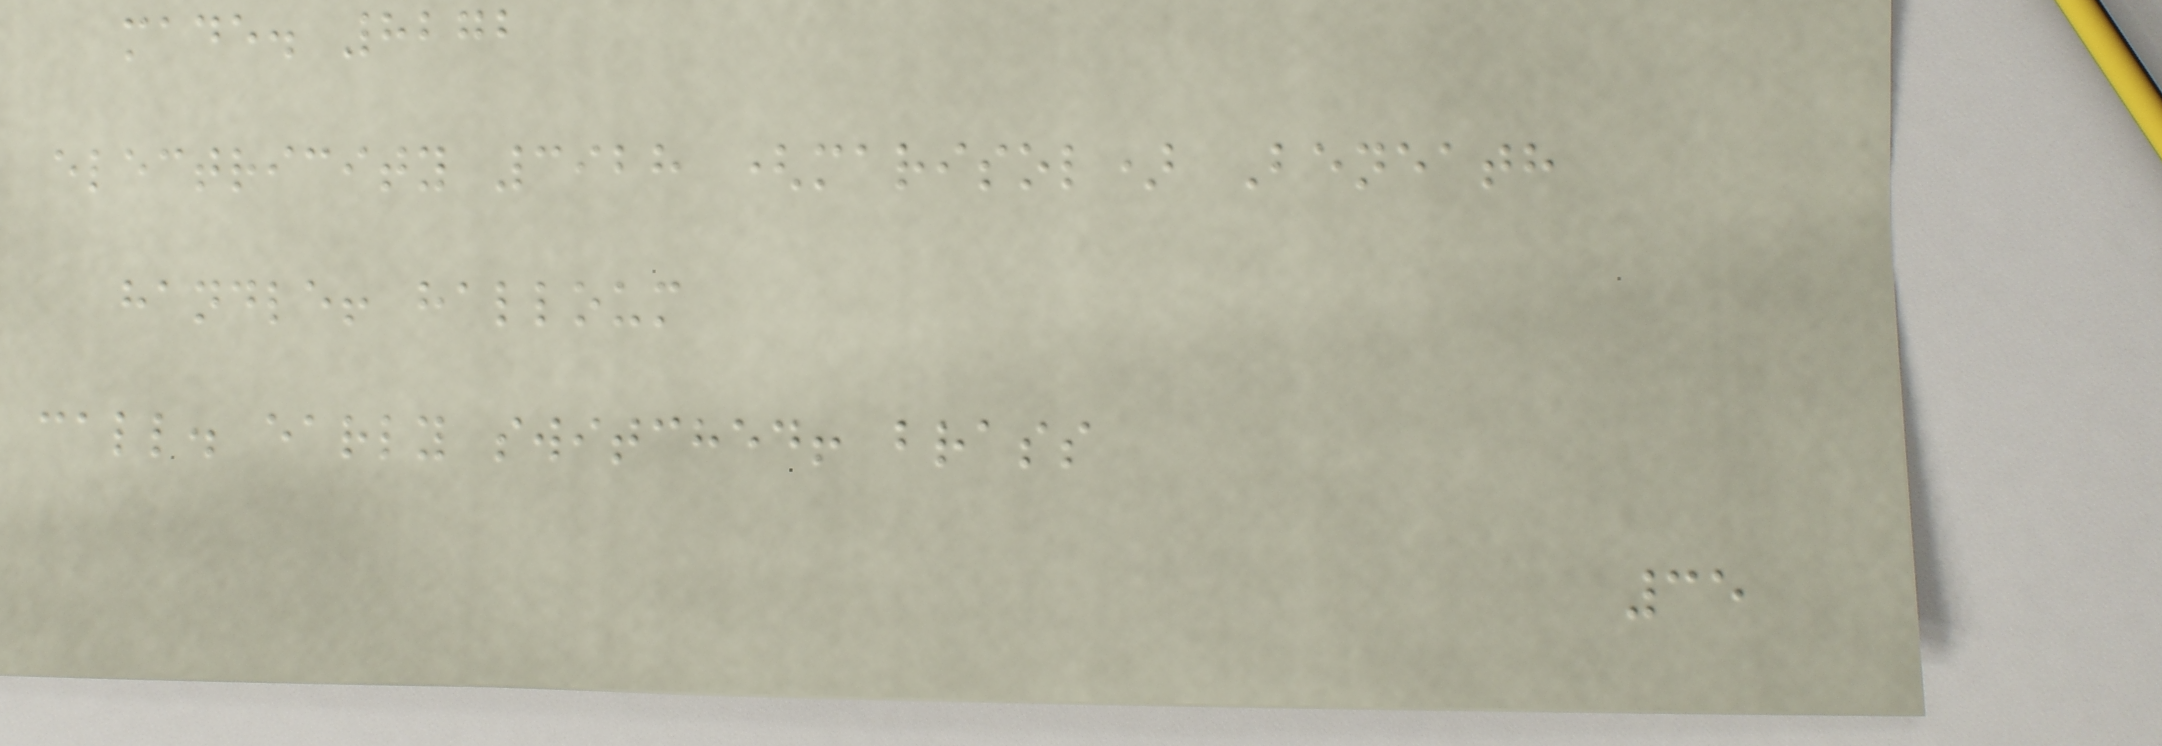made. 8272
electricity 3928 (marisol) Beneath
handle! halloum
call. early switched! brass
35
